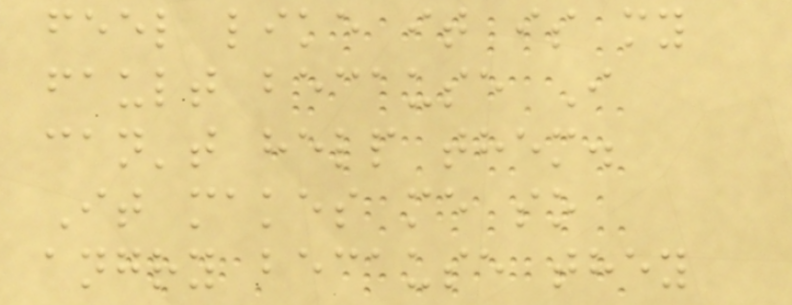feel like it is my
fault because I
can't help them.
It makes me so
angry because they
